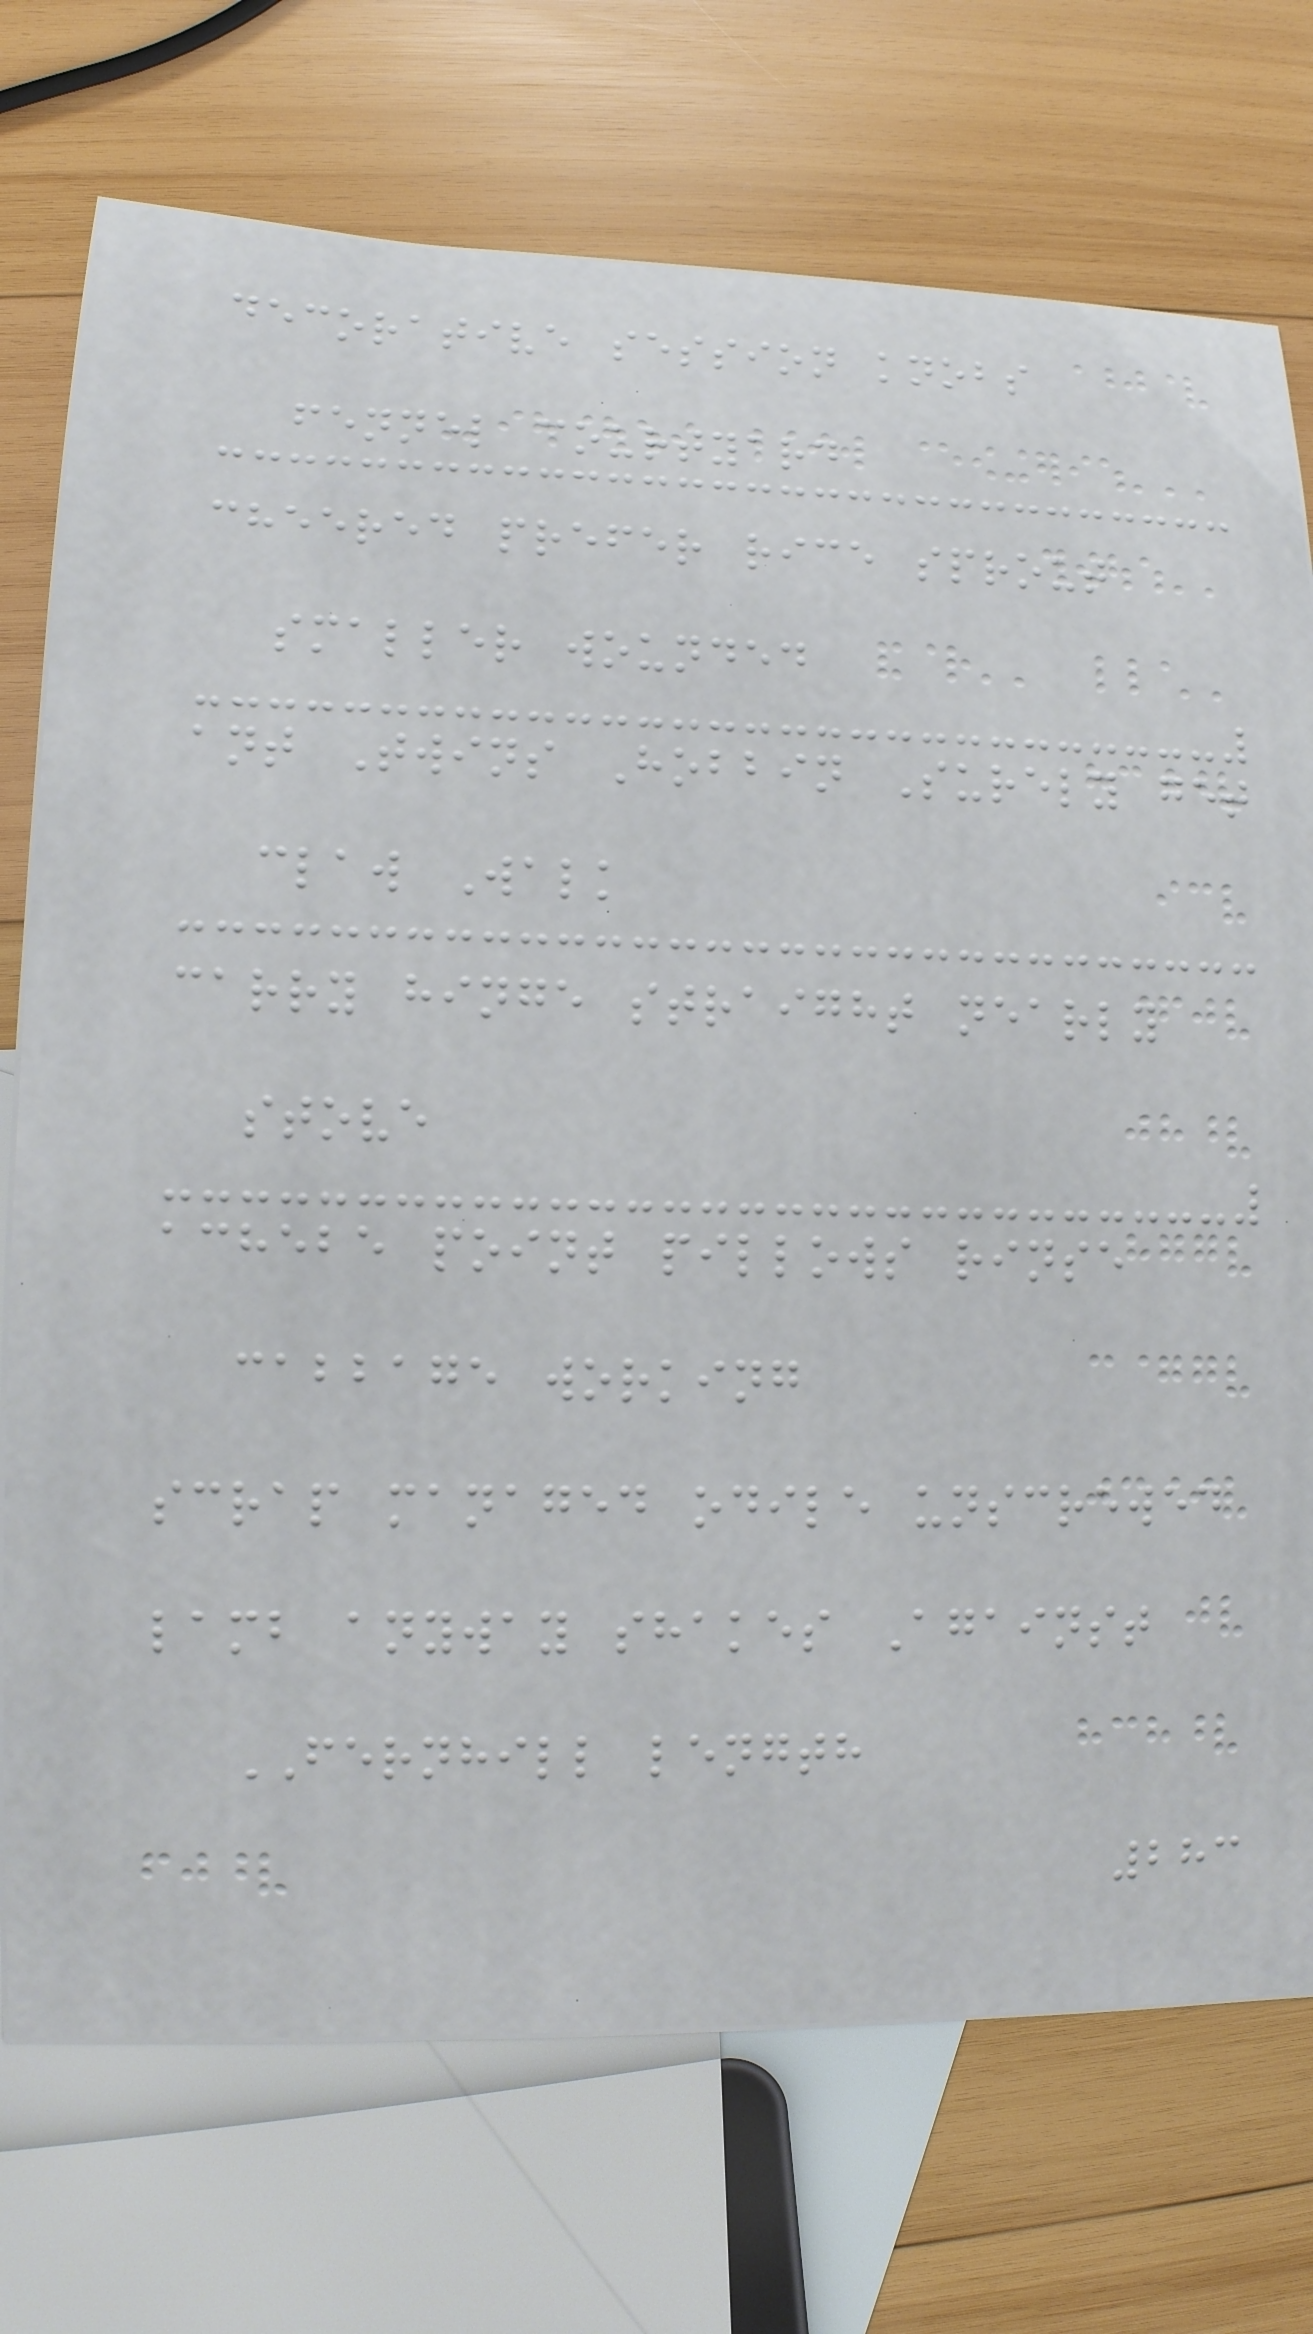decorative session knobs
fennel courtyard
cheered prefer rice sprout
smaller wounded
ant Twins Hobbin Surely get
claw Walk
carry hinge straight nearly
stove
achebe point pillows rinse
cabbage working
scrap managed odile unscrewed
lamb anyway shakes Against
FERNHILL length
283
